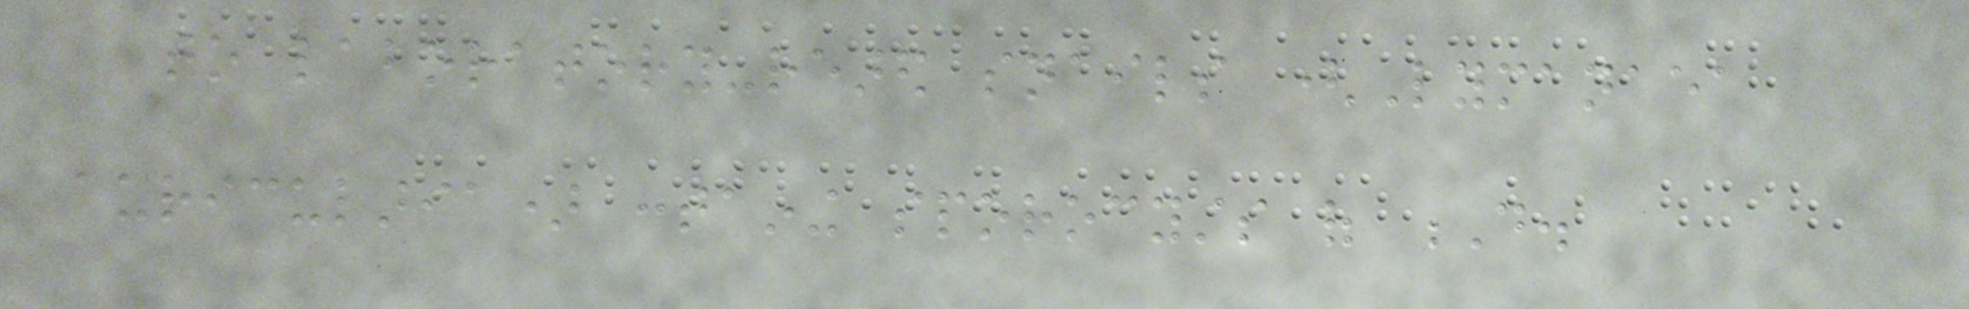to laboratory-reared snails (Lymanaea
auricularia) containing sporocysts of D.
